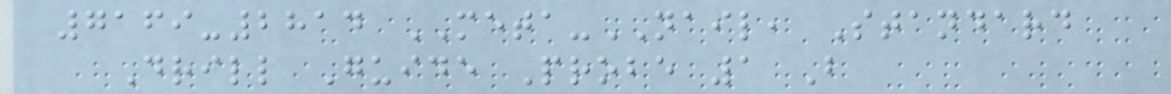7169-2814 META-NAIL, Standard
Drill Guide Probe 1 B
